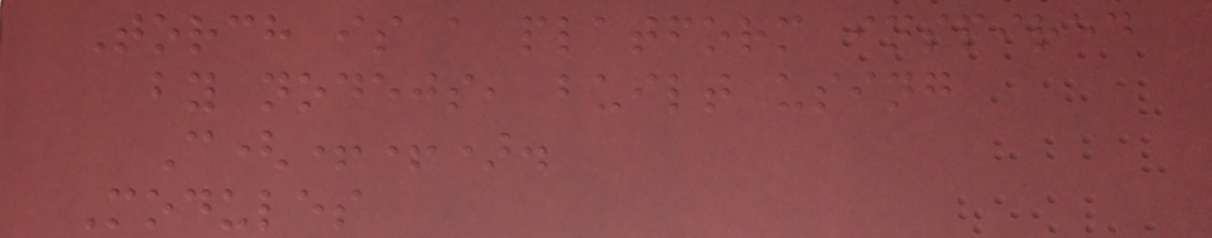Torch is a platform inspired
by nodejs, built using
C(++).
Modules
